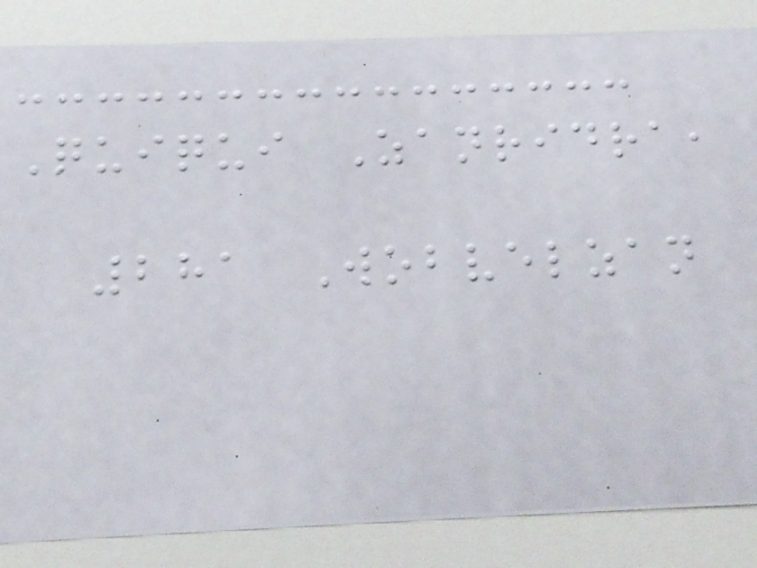Quiqui Zanridra,
281 Wobvelzan
